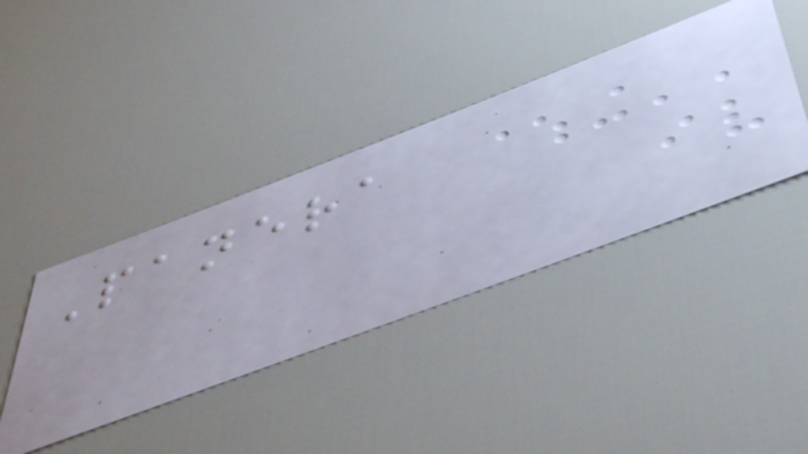Panera
